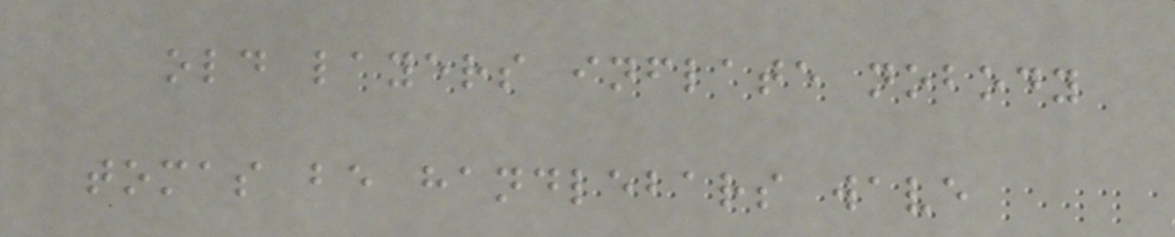old layers inflate nobody
tomas be handlebars wave
